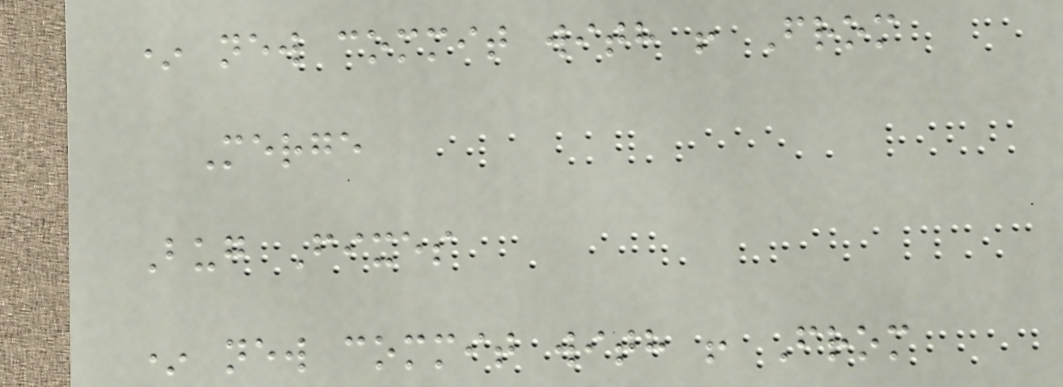* new commit with ! From
Merge
Bug Fixes
* new commit with ! From
